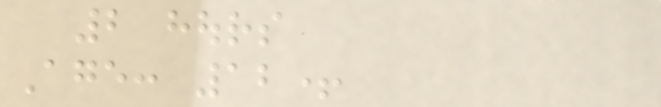2 hours
Age: 12+
